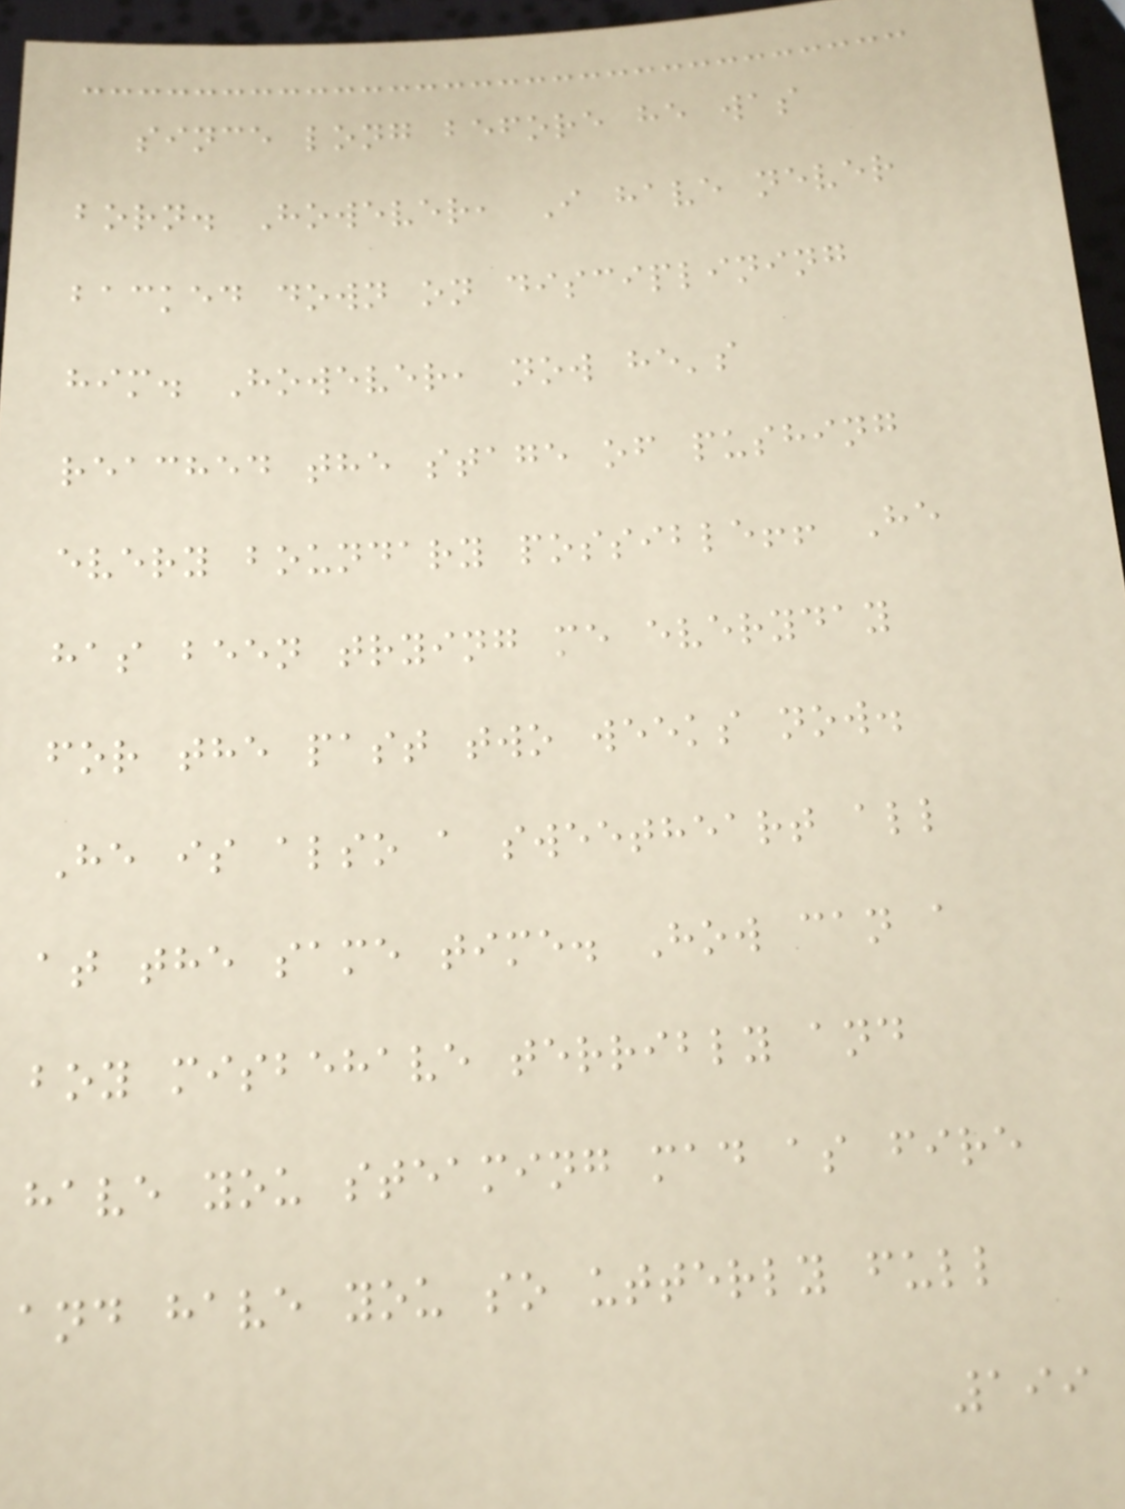since long before he was
born. However, I have never
backed down on disciplining
him. However, now he's
reached the stage of pushing
every boundary possible!! He
has been trying me everyday
for the past two weeks now.
He is also a sweetheart all
at the same time. How can a
boy misbehave terribly and
have you steaming mad as fire
and have you so utterly full
199
